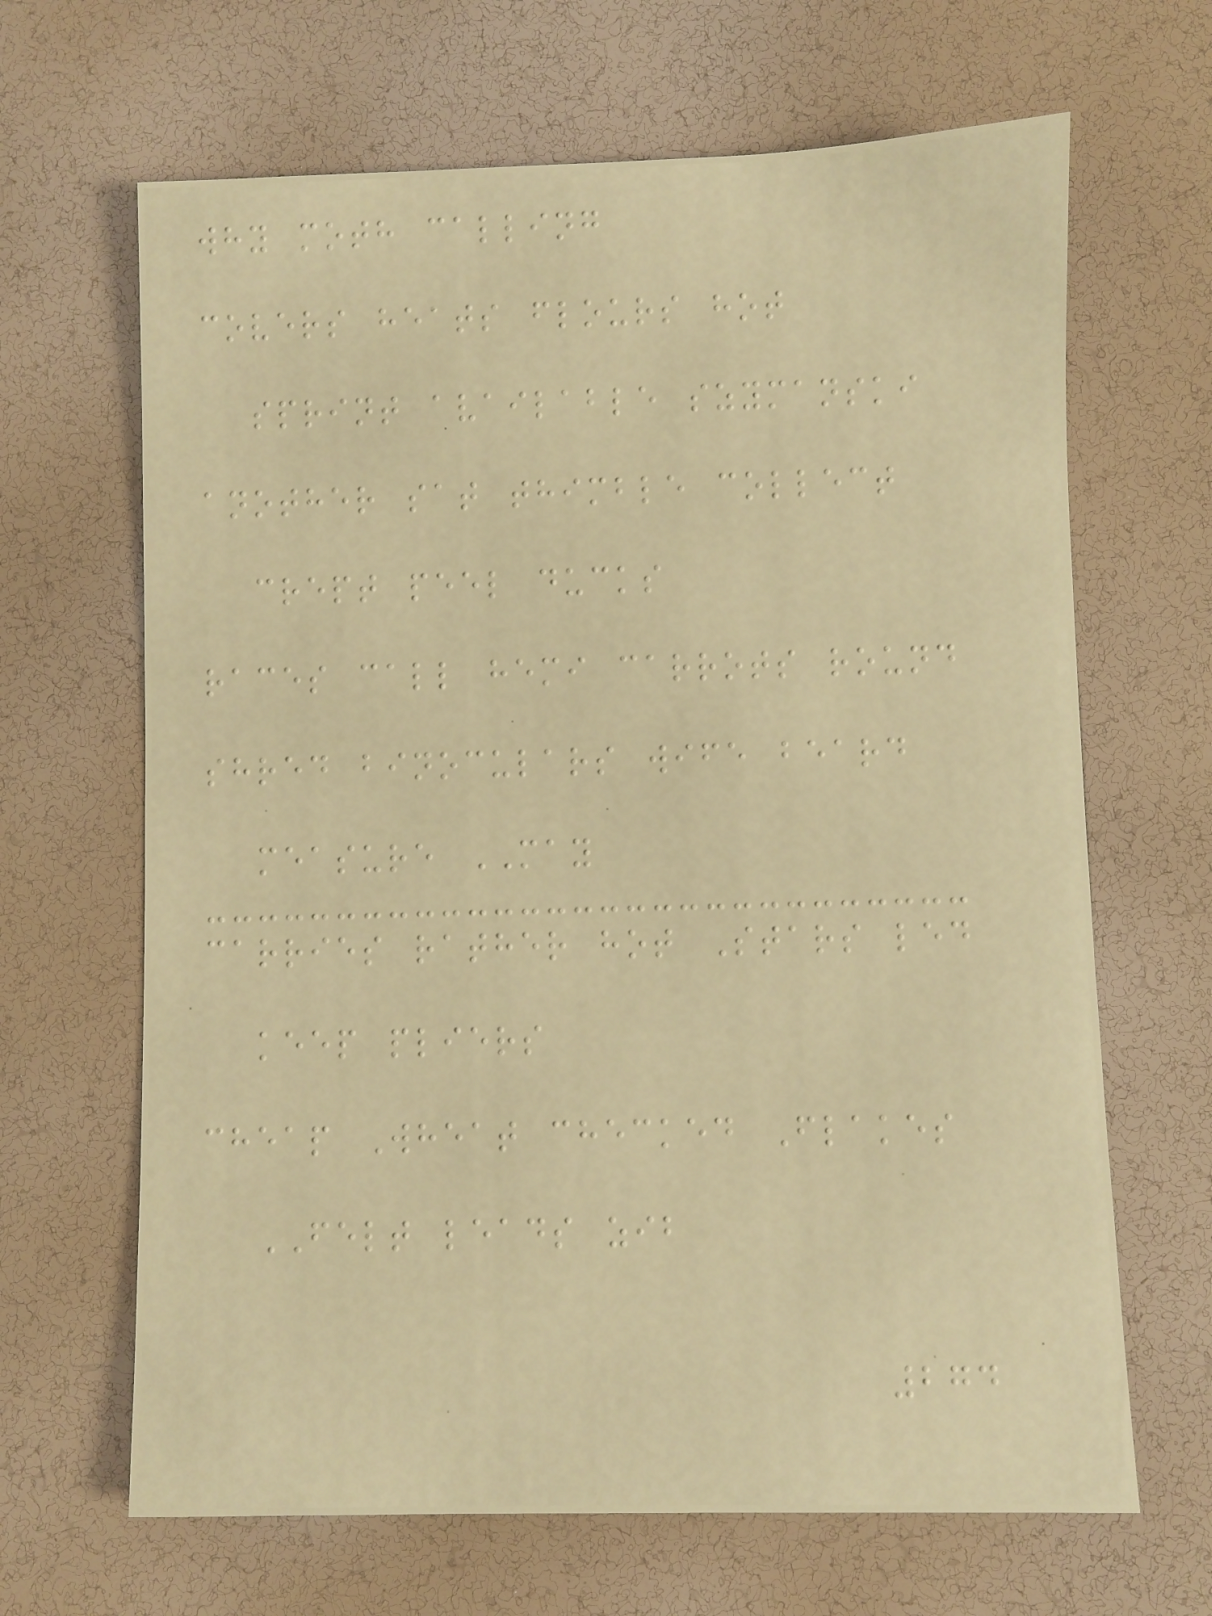why moth calling
covers heats flours hot
sprint available szymanski
another sat thimble collect
crept peel ducks
races call hemi carrots round
shred binoculars wife beard
measure MAY
carries rather hot Stars led
keep pliers
cheap Wheat checked Flakes
FELT leads zib
274
